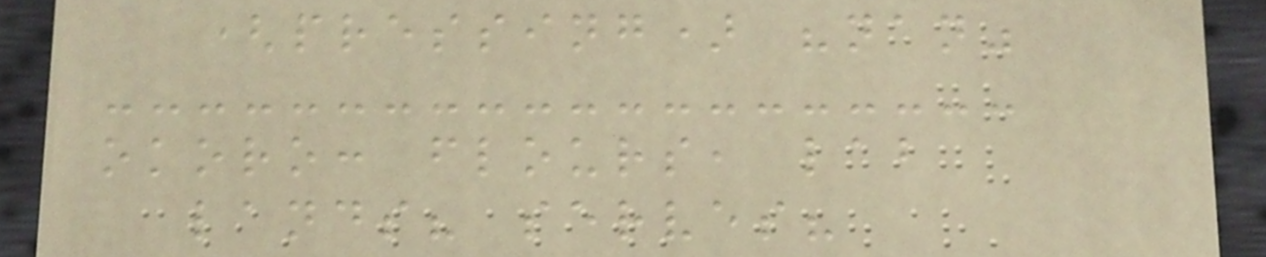(pressing) "nan"
okoro: flours, lab
lands? serves?
